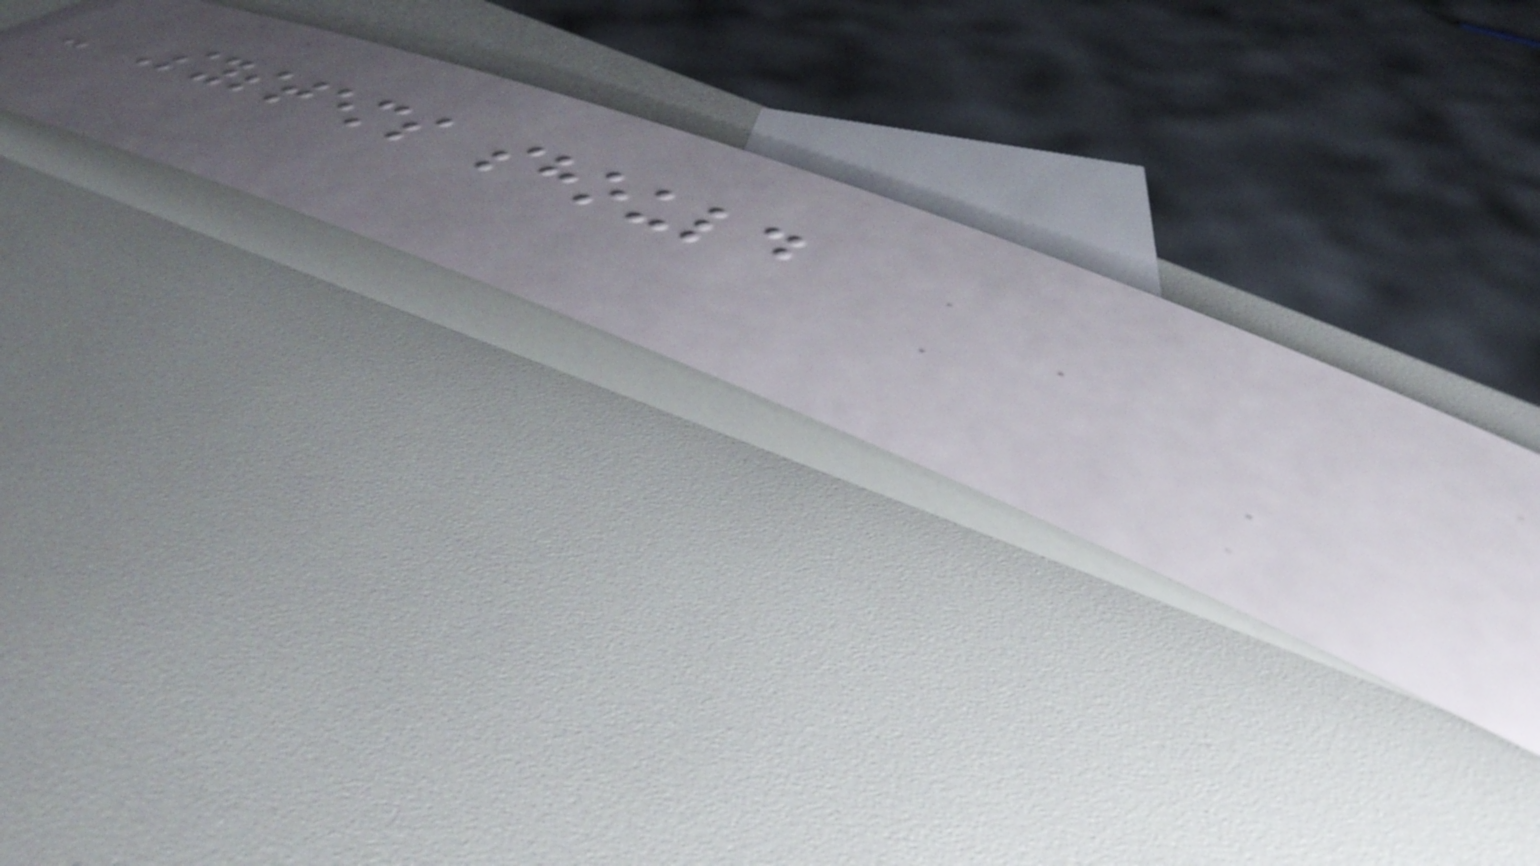- Systems should
